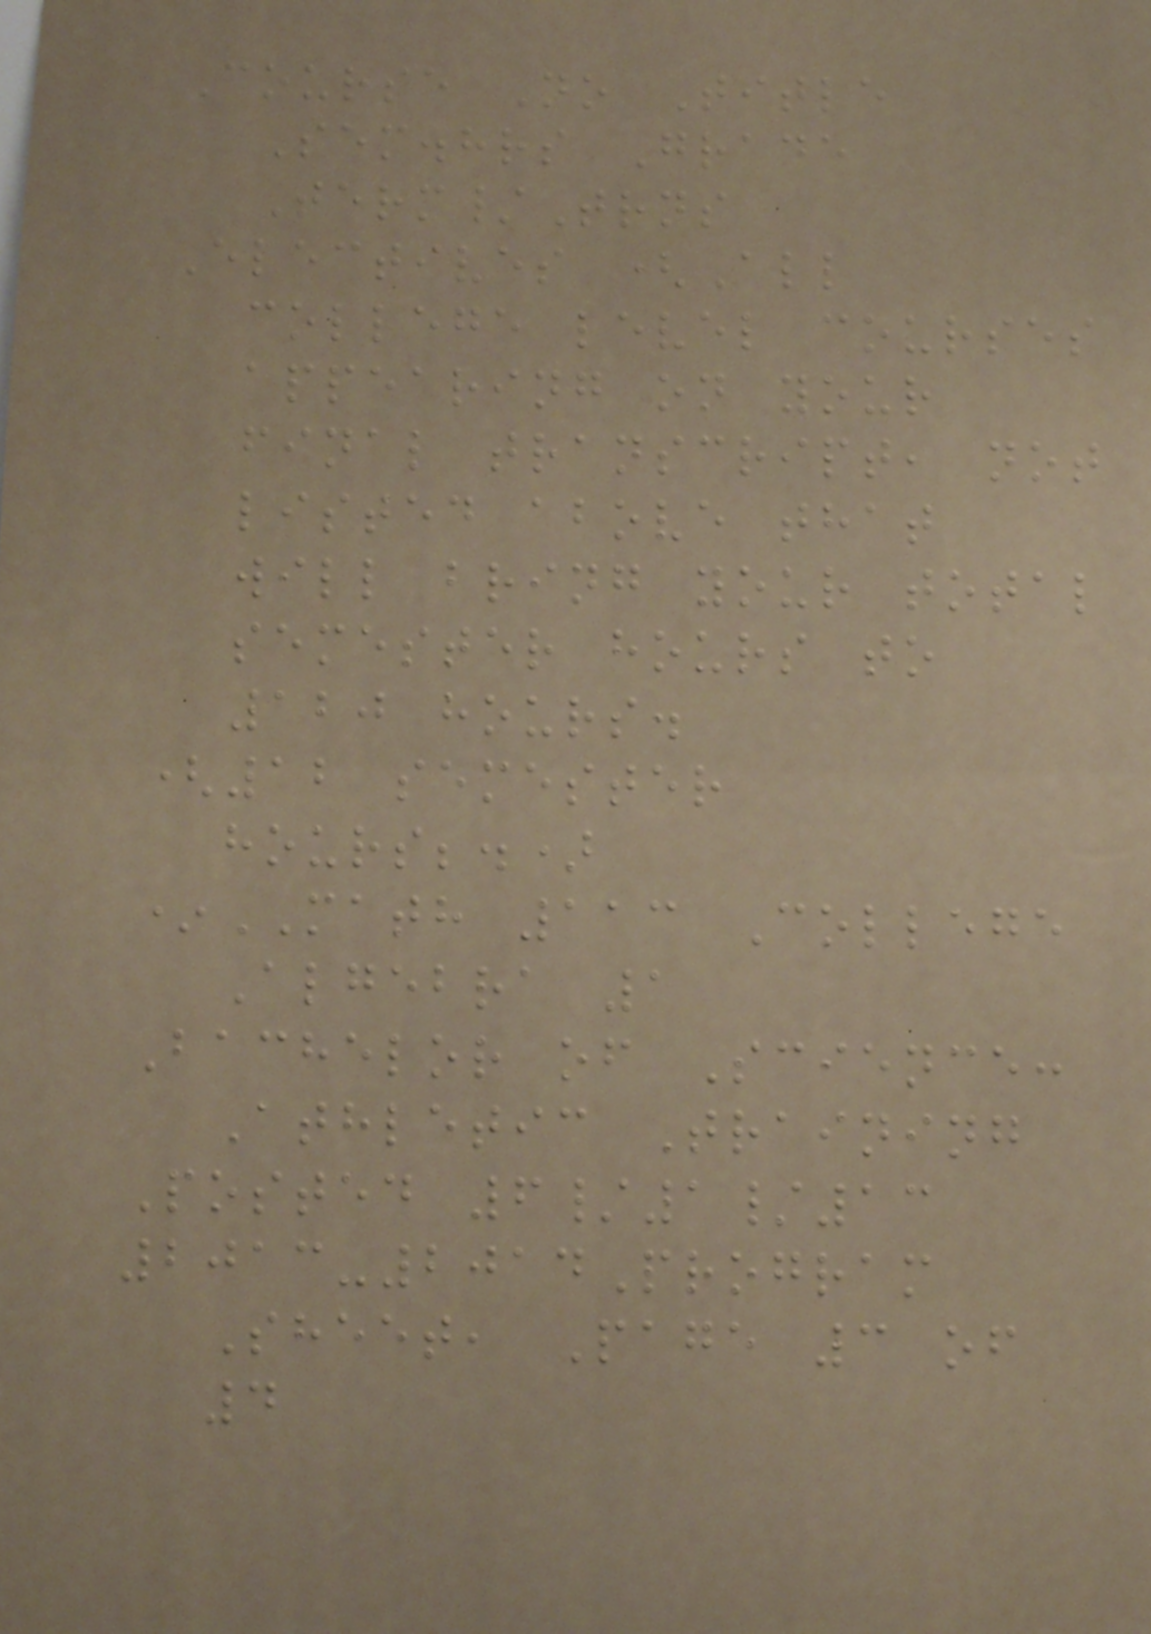Course No Title
Sem.hrs Grade
Term/Trns
Electives (All
college level courses
appearing on your
final transcript, not
listed above that
will bring your total
semester hours to
120 hours.
(12 semester
hours;.)
*MATH 113 College
Algebra 1
Bachelor of Science:
Athletic Training
Posted 6/1/13
2013-2014Program
Sheet, Page 3 of
4
